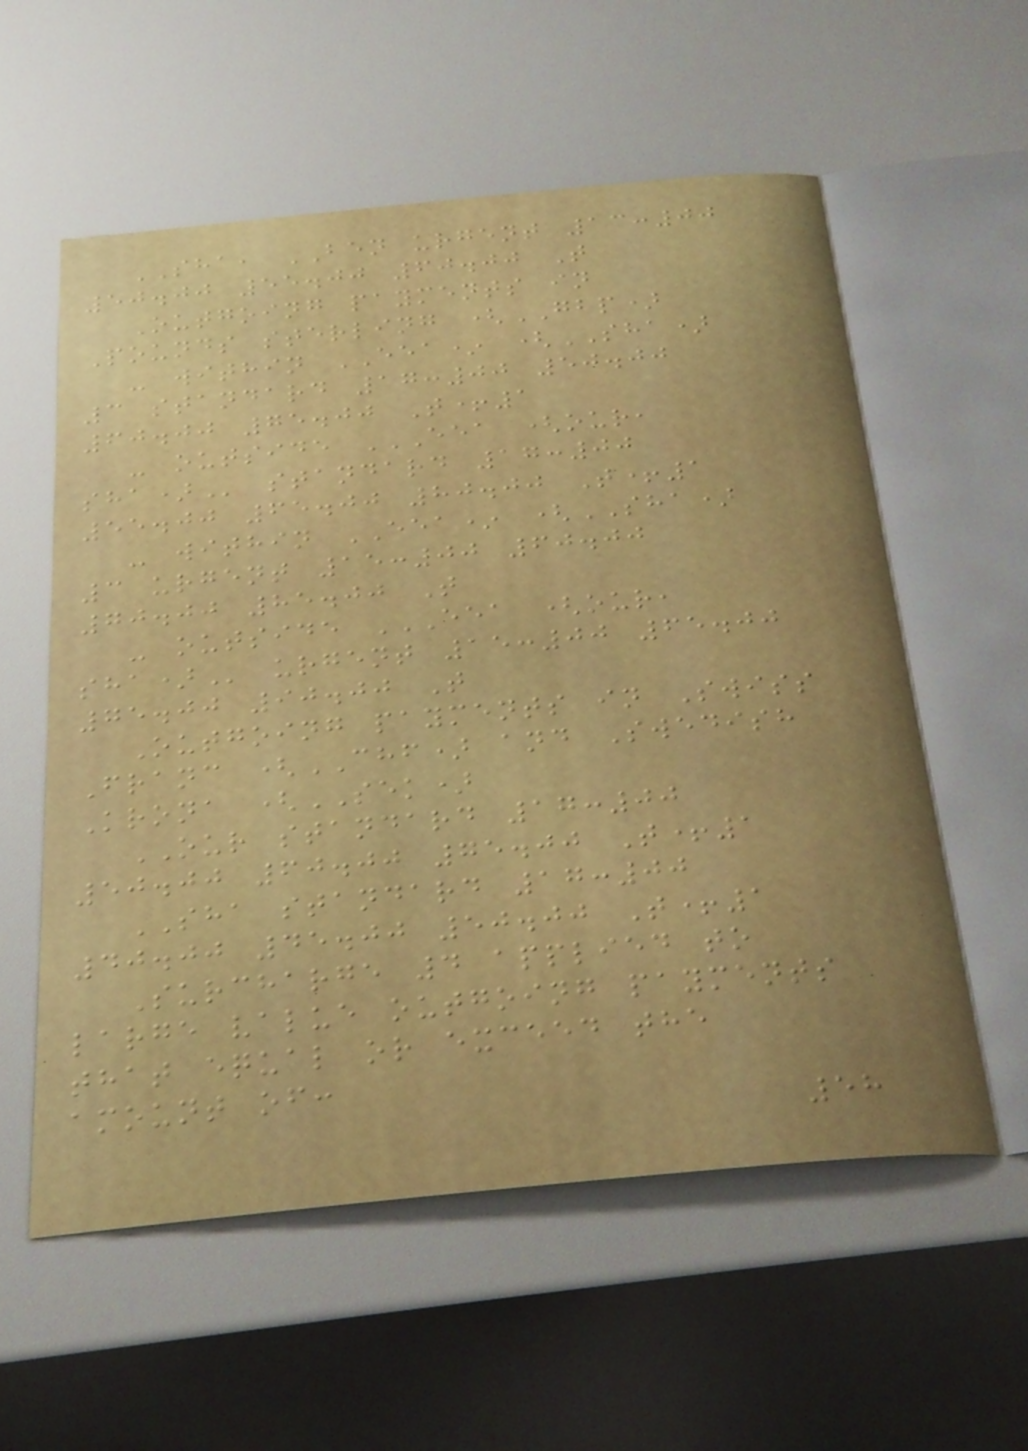SHA, BEN urgent 13:00
50.00 55.00 60.00 T
Outgoing payments in
Pounds sterling (GBP)
- within EEA* (SHA)
3 standard 17:00 50.00
60.00 75.00 T+1
- outside EEA (OUR,
SHA) standard 17:00
55.00 65.00 80.00 T+1
- within EEA* (SHA)
3 urgent 15:00 60.00
70.00 85.00 T
- outside EEA (OUR,
SHA) urgent 15:00 65.00
75.00 90.00 T
Outgoing payments in Swiss
Franc (CHF) and Swedish
Krona (SEK)
OUR standard 17:00
50.00 60.00 75.00 T+1
SHA standard 17:00
40.00 45.00 50.00 T+1
Surcharge 4 applied to
large value outgoing payments
that equal or exceed the
amount of:
58
